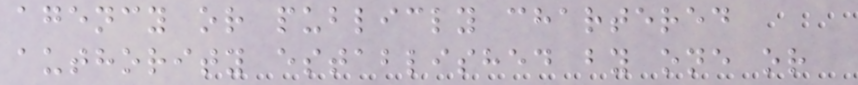agency or publicly chartered
authority established by one or
